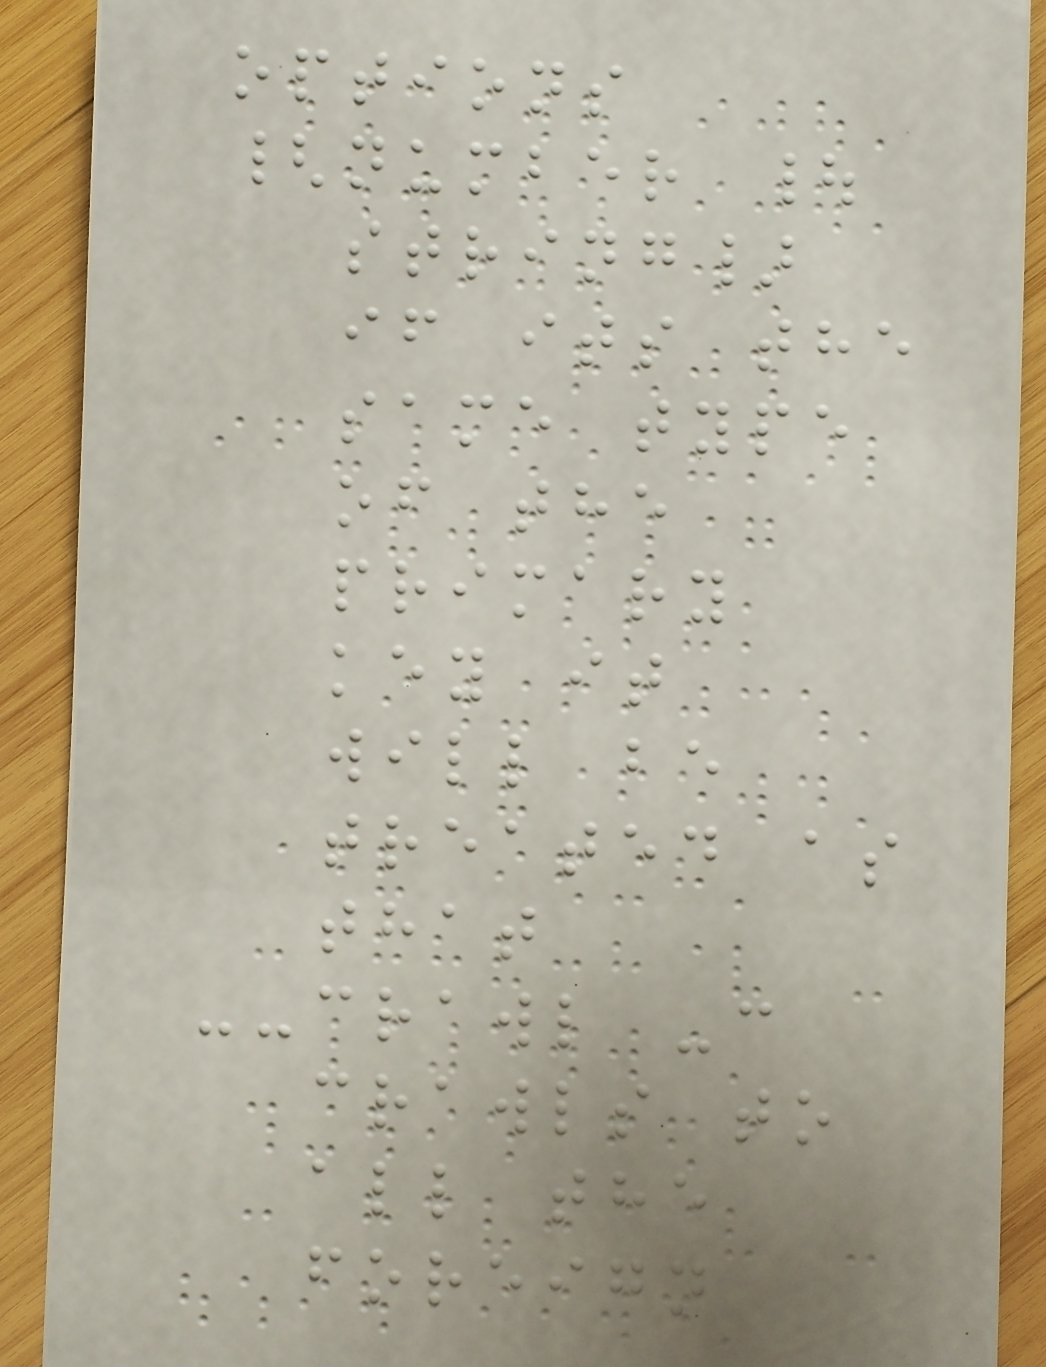options
{number |
string}
if its the
same type
of the
primary
key it
will be
treated as
that
--crawl -c
crawls to
all the
foreign
